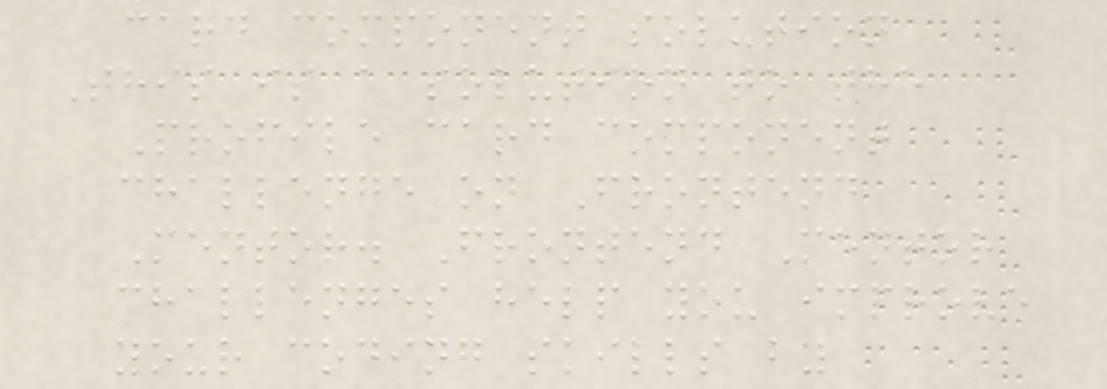card component solution
This is a solution to the
Profile card component
challenge on Frontend
Mentor. Frontend Mentor
challenges help you improve
your coding skills by
